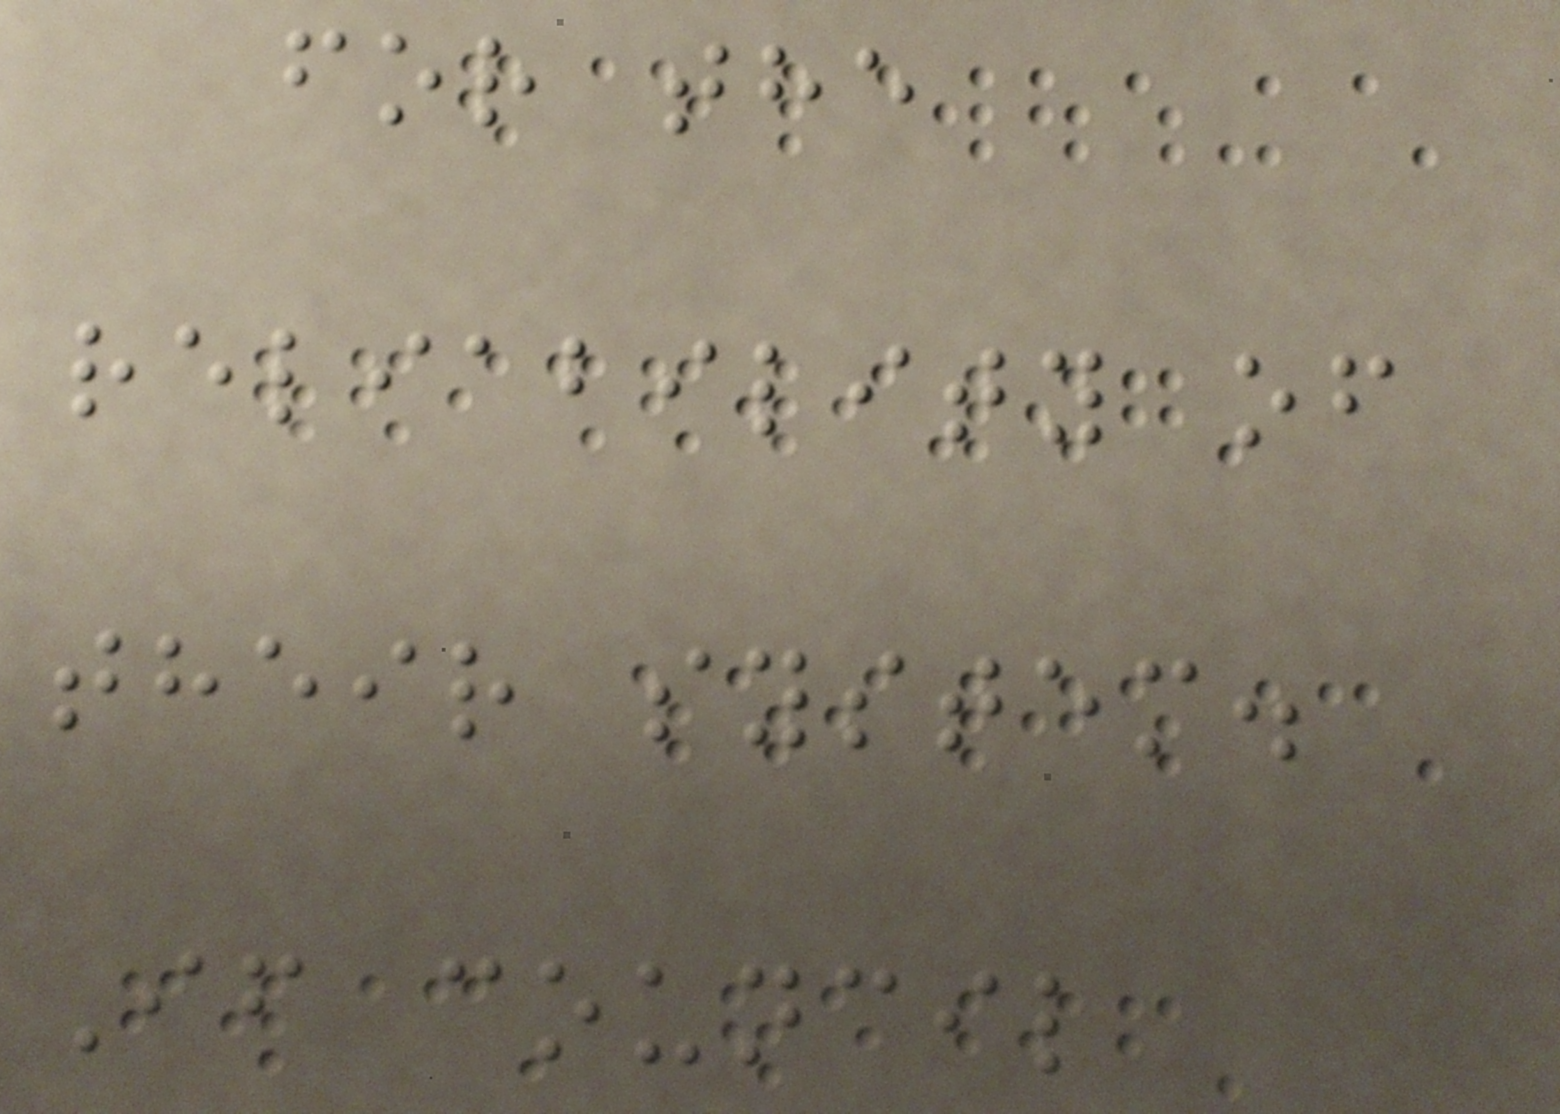for the
reliability of
their system.
If council
